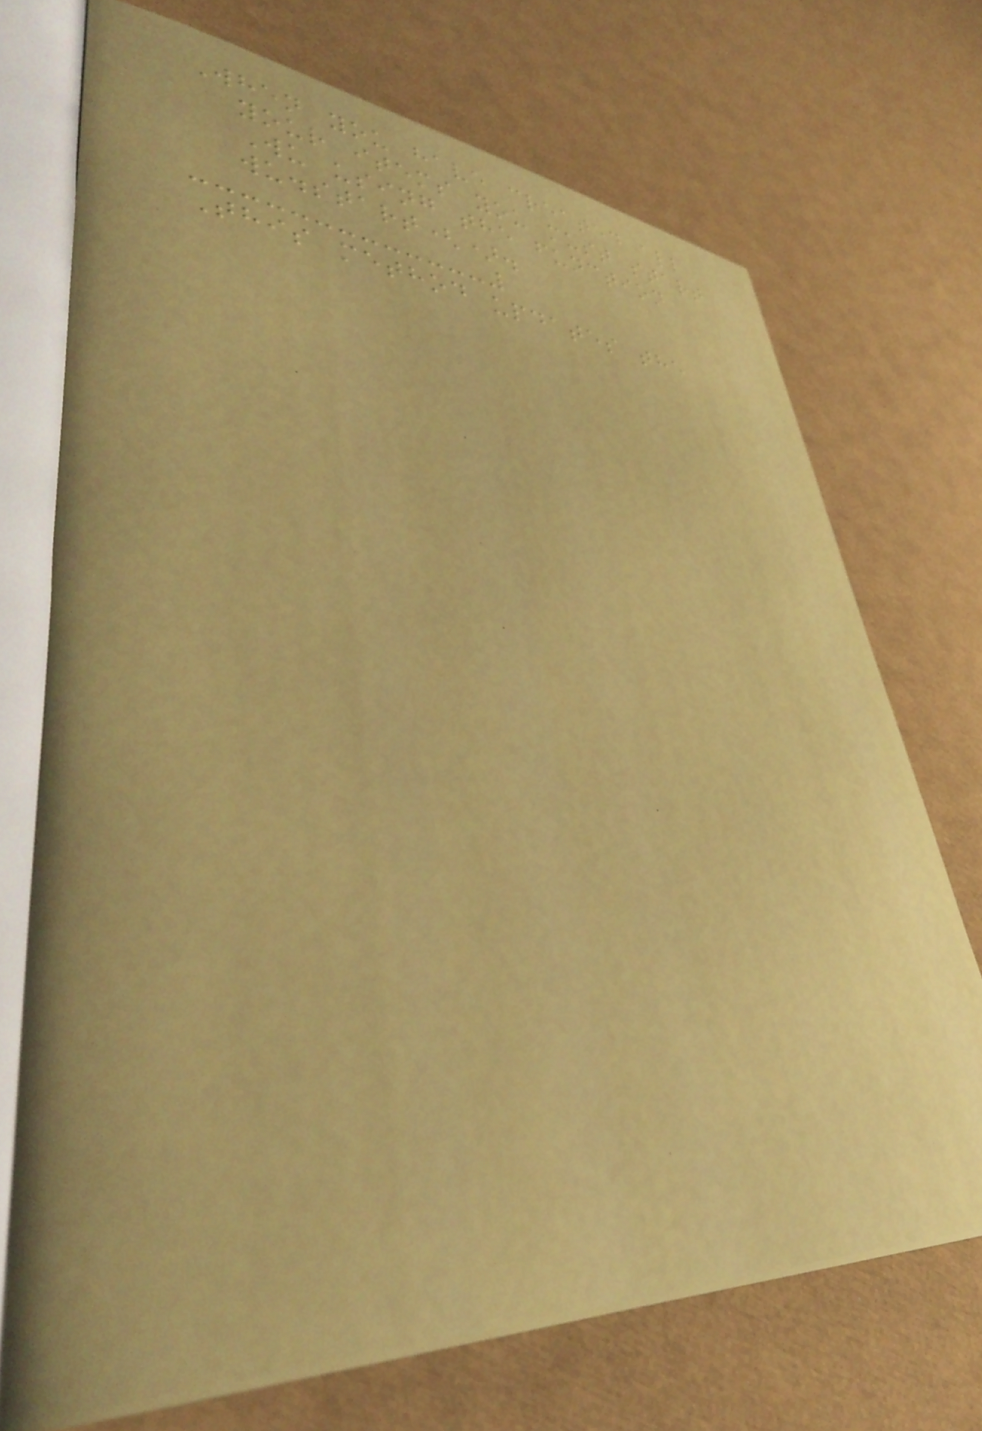When you have created all
your items you must start
Wu using the function
wu.start().
This method updates the
